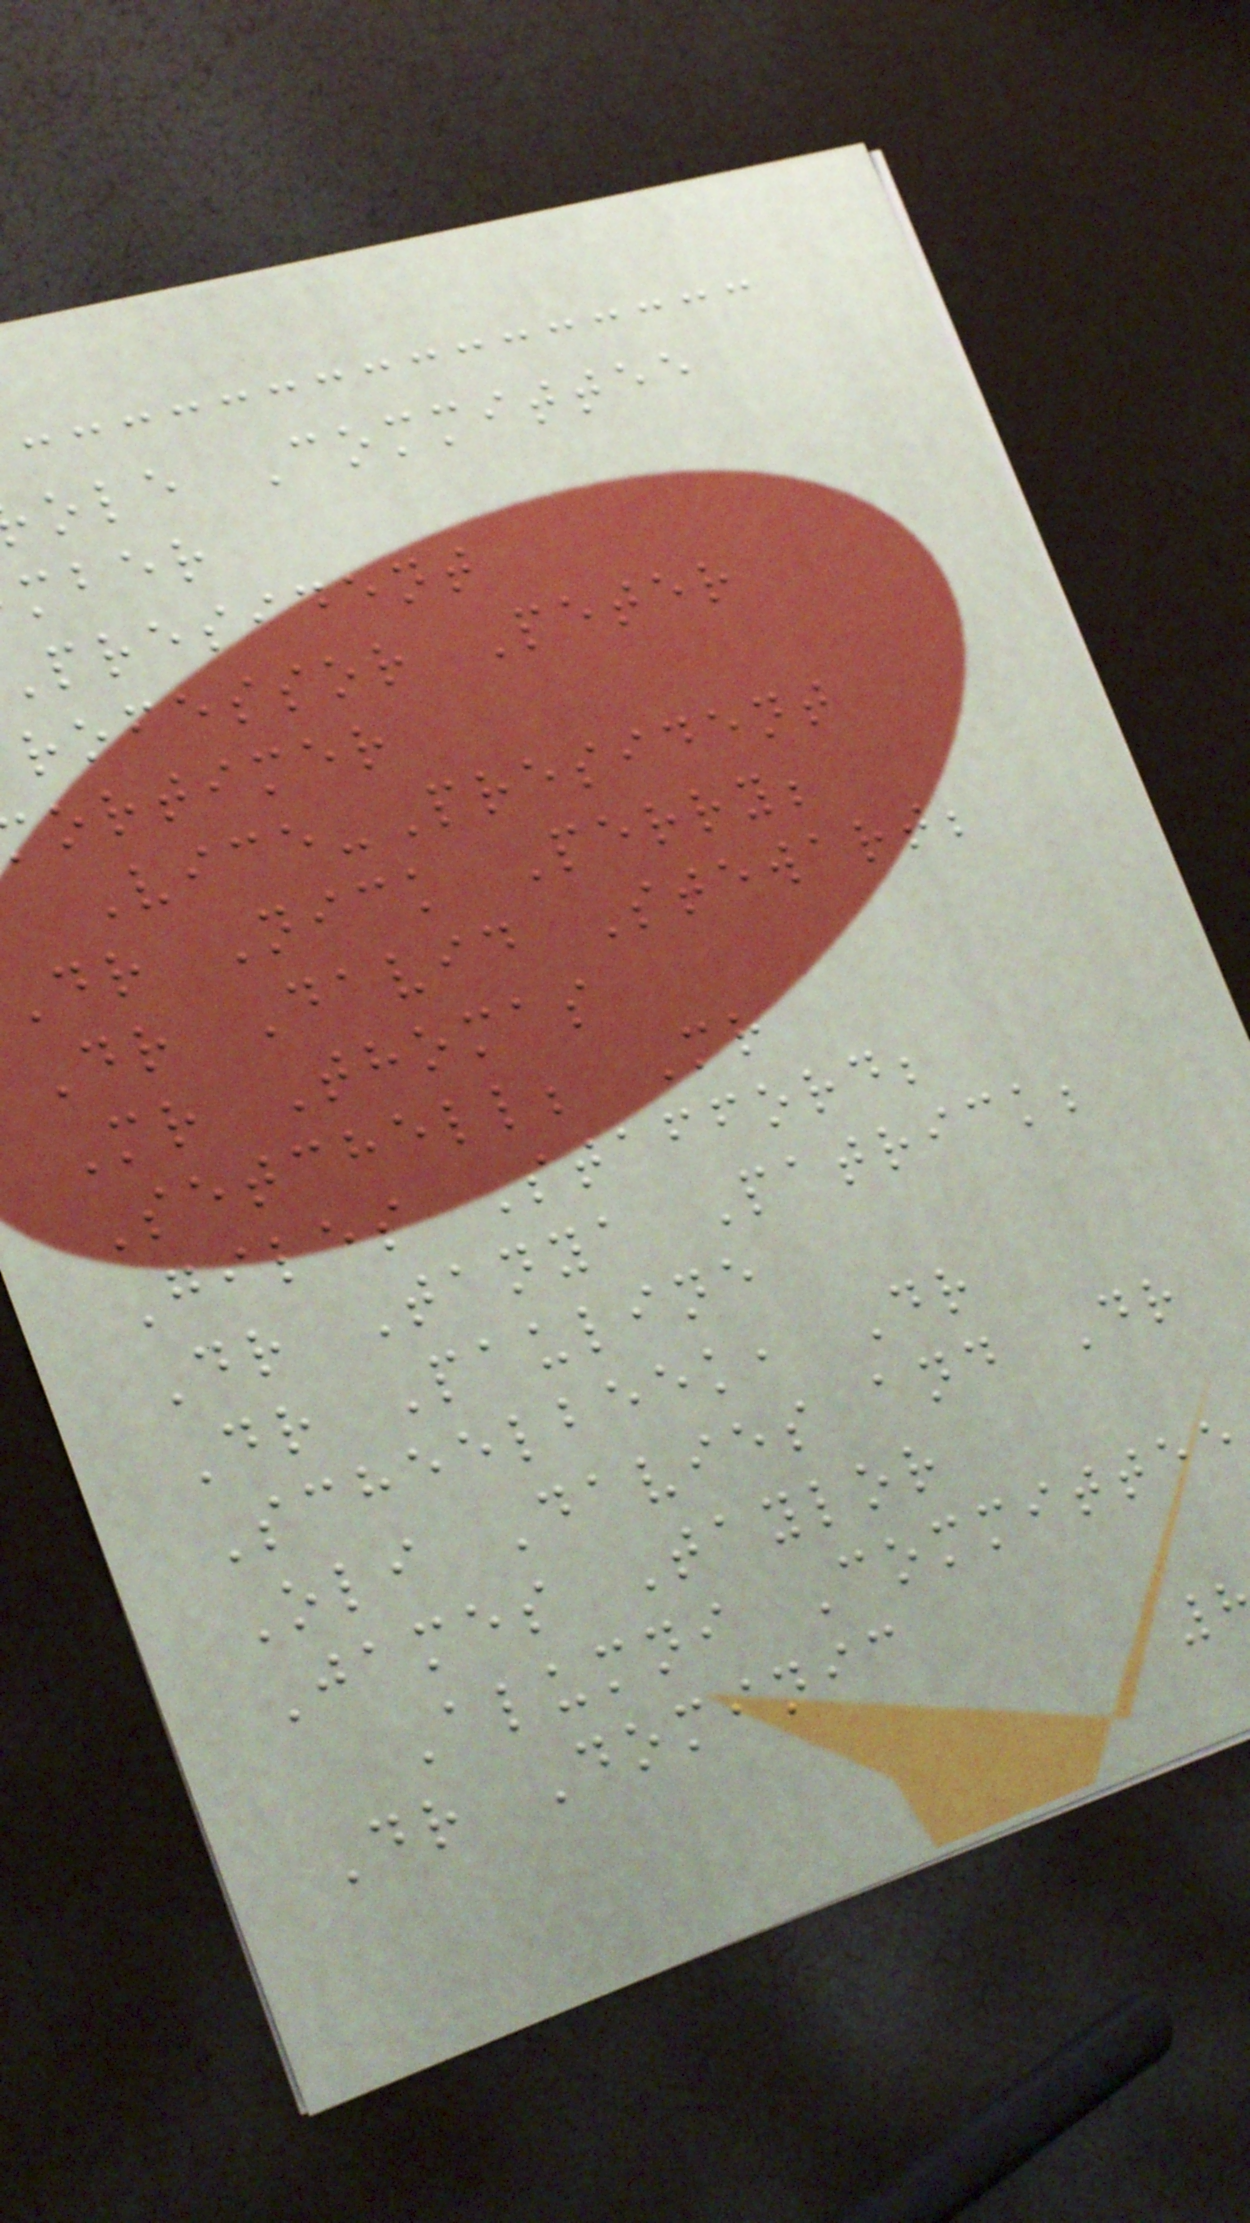ole Committee
mber
president
rofessor Peter
ortimer
Vice-President
dr Nick Perry;
Dr David Stewart;
Mr Thomas
Setchell; Mr
Giles Stafford;
Dr Tanya Patrick;
Dr Pauline
Scheelbeek, Dr
Oli Davies and Dr
James Taylor
Alumni Committee
Dr Dominic
